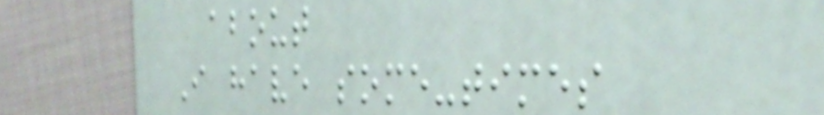about
I have some-times
